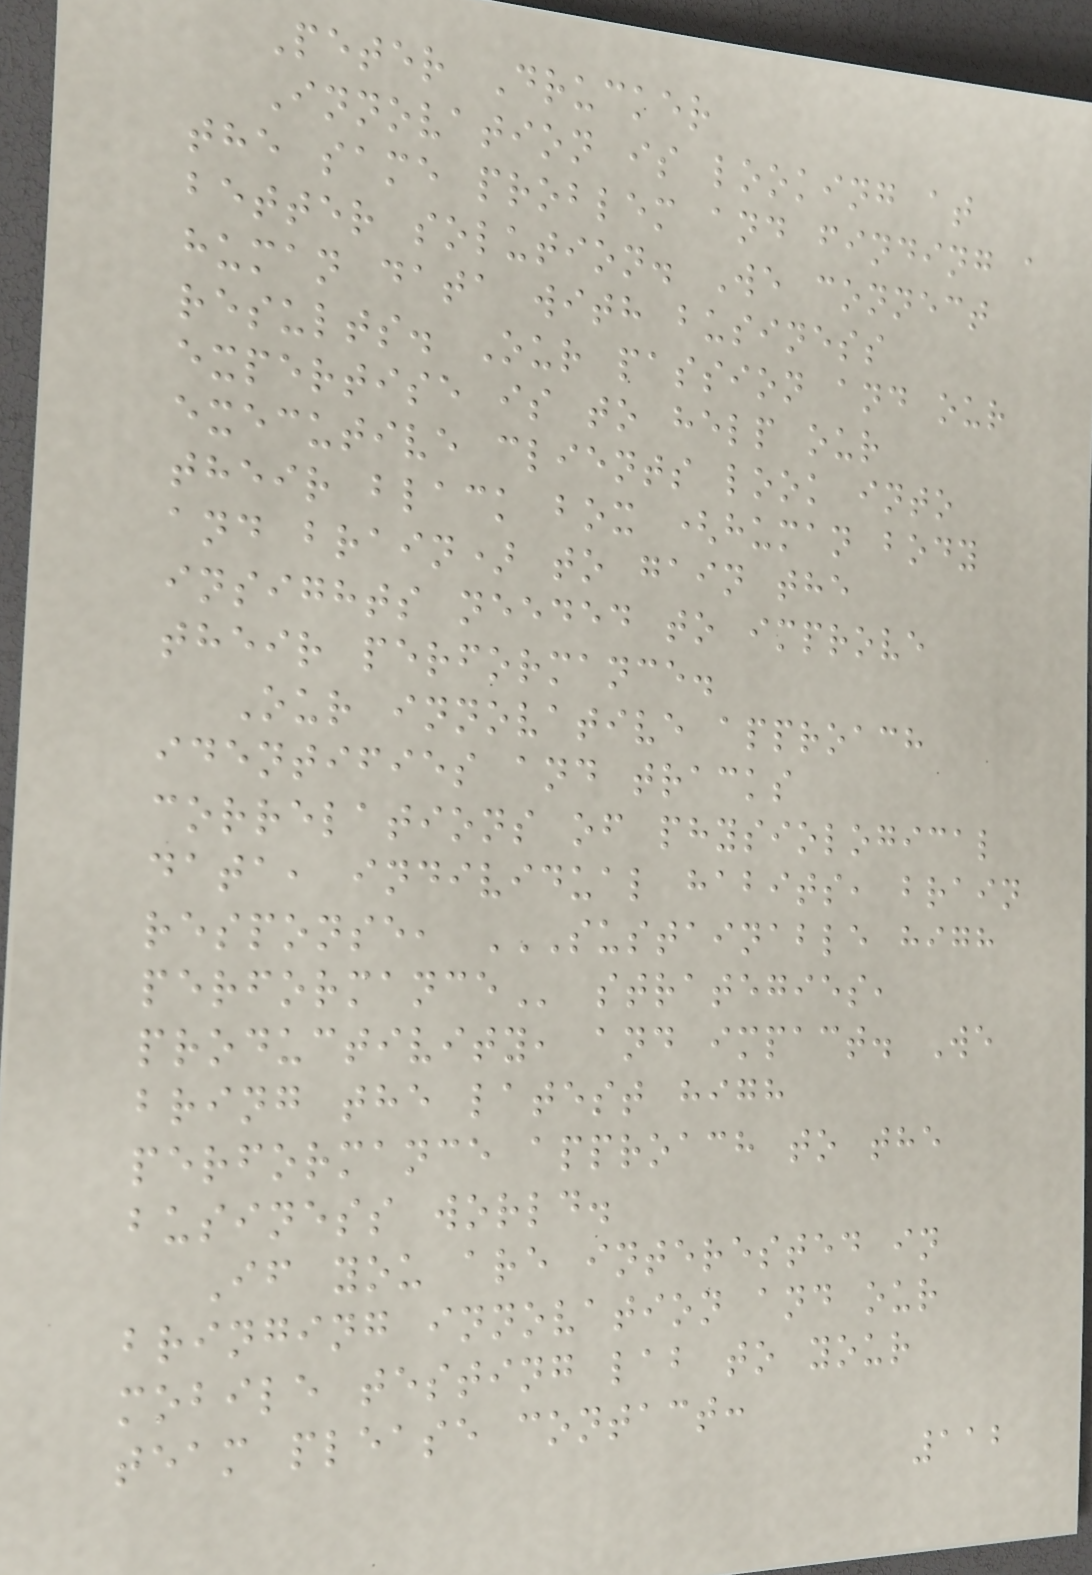Peter Drucker
Innovation is looking at
the same problem and finding a
better solution. We connect
human data with business
results. Our passion and our
expertise is to help our
executive clients look into
their black box (human body
and brain) to gain the
insights needed to improve
their performance.
Our innovative approach
identifies and tracks
correlations of physiological
data, individual habits, brain
response, SUSTAINABLE HIGH
PERFORMANCE strategies,
productivity, and impact. We
bring the latest high
performance approach to the
business world.
If you are interested in
bringing innovation and our
mobile testing lab to your
team please contact:
112
